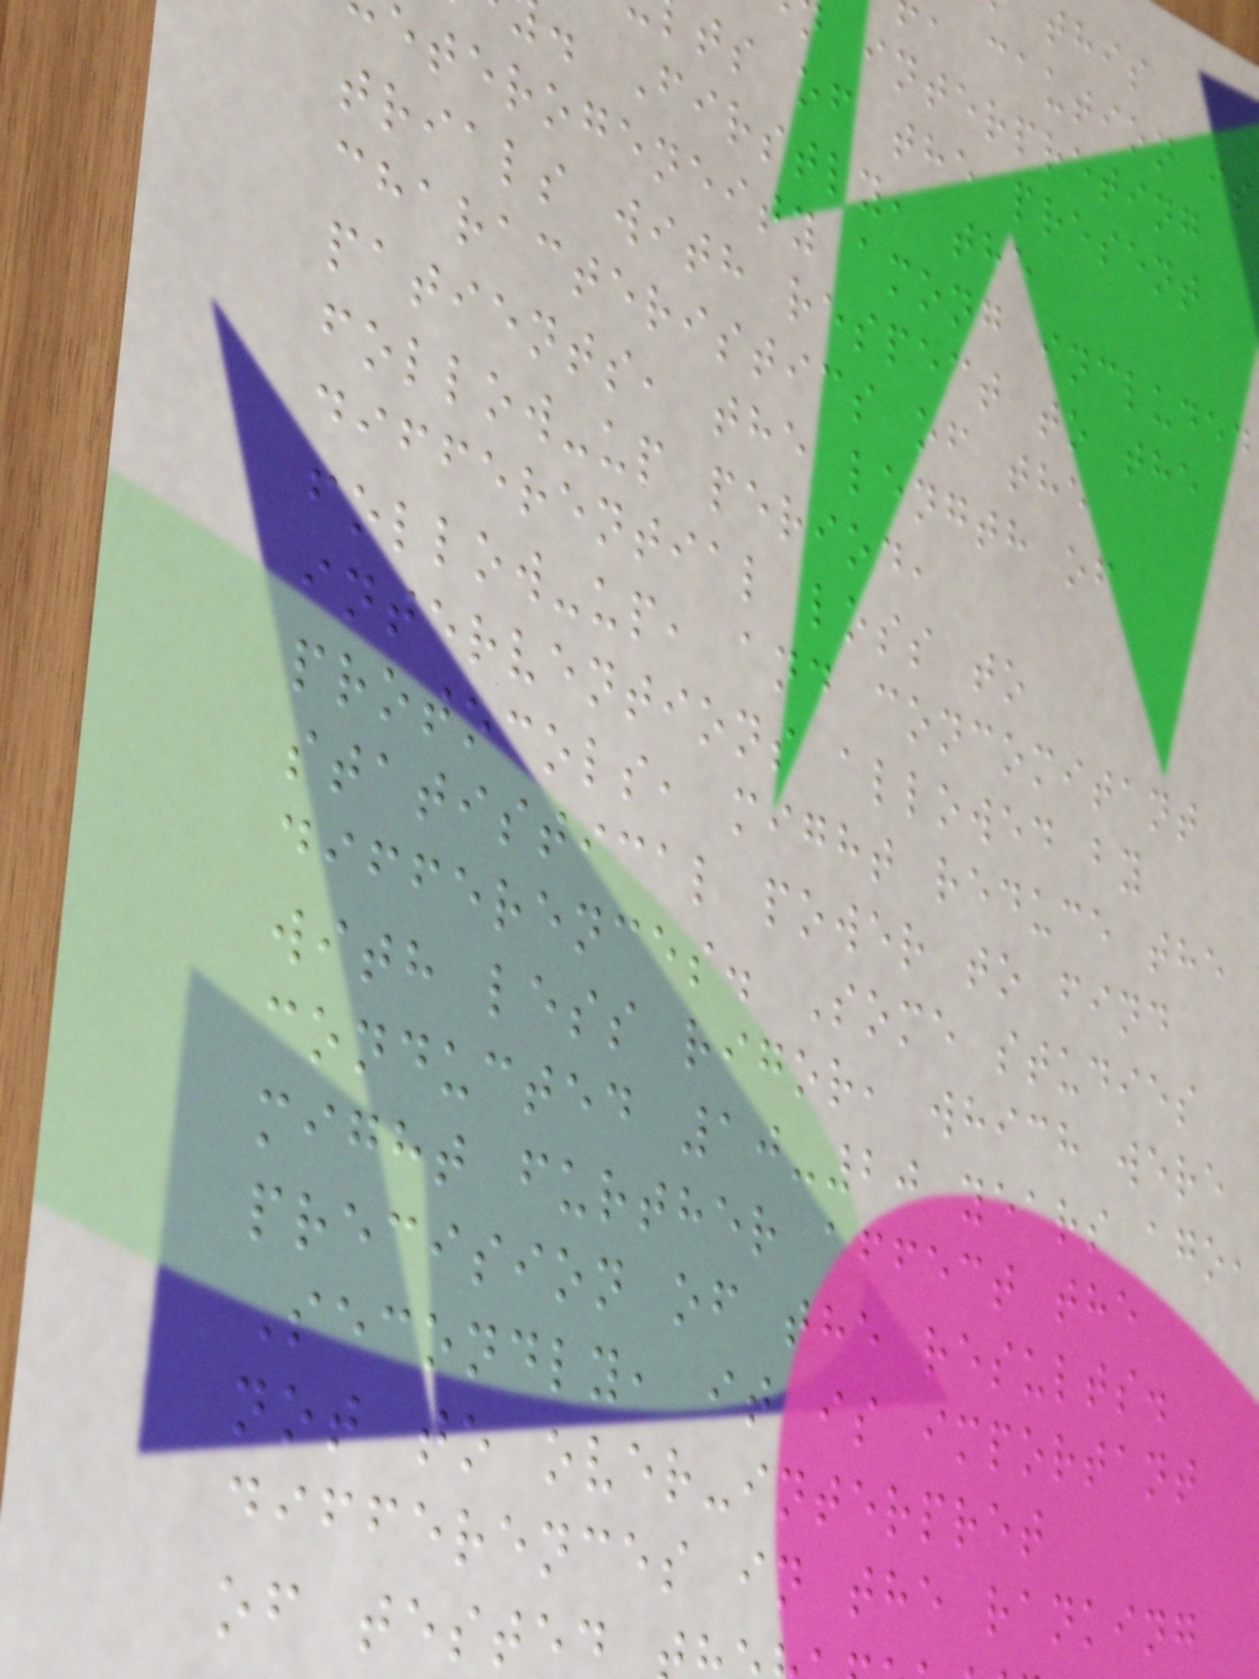, caution is
interpreting
ts of the present
. Firstly, the
eterogeneity among included
trials with respect to the
characteristics of the
patients, the length of
follow-up period,
differential loss to
follow-up, and concomitant
interventions allowed by
protocols, might reduce the
statistical power to find
differences. Some studies
with less rigor, which were
conducted 10-20 years ago,
might further affect the
precision of the results.
Secondly, it is important
not to over-interpret
differences in the ranking
of tested
